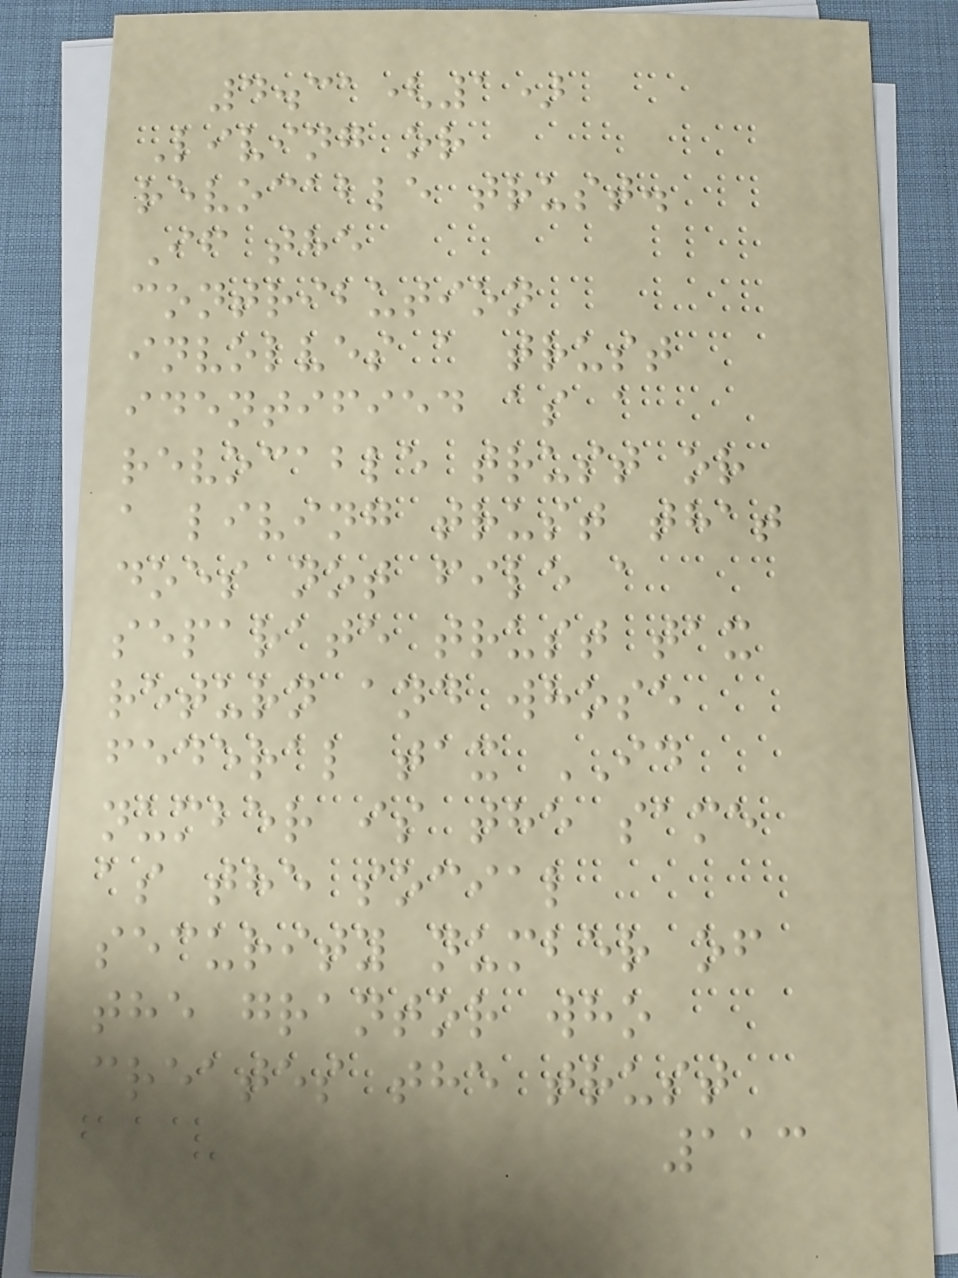4.31(1)
Living or
revocable trust.
If the
contribution
involves a trust
identified as a
revocable trust or
a living trust that
does not file a
separate trust tax
return and whose
federal tax ID
number is the same
as the social
security number of
the grantor who
creates the trust
113
